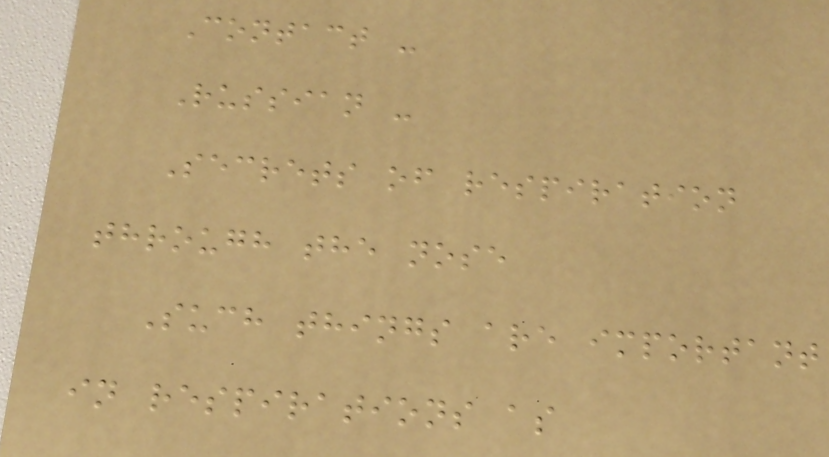Contact -
Russian -
Secrets of respiration
through the nose
Such things are important
in respirations as
